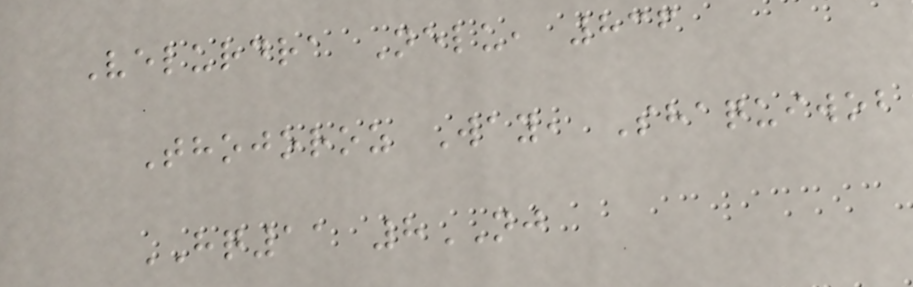Velurdra Nelu, 836
Thojoroz Way, Shaquiwob
HQ11 8NJ
